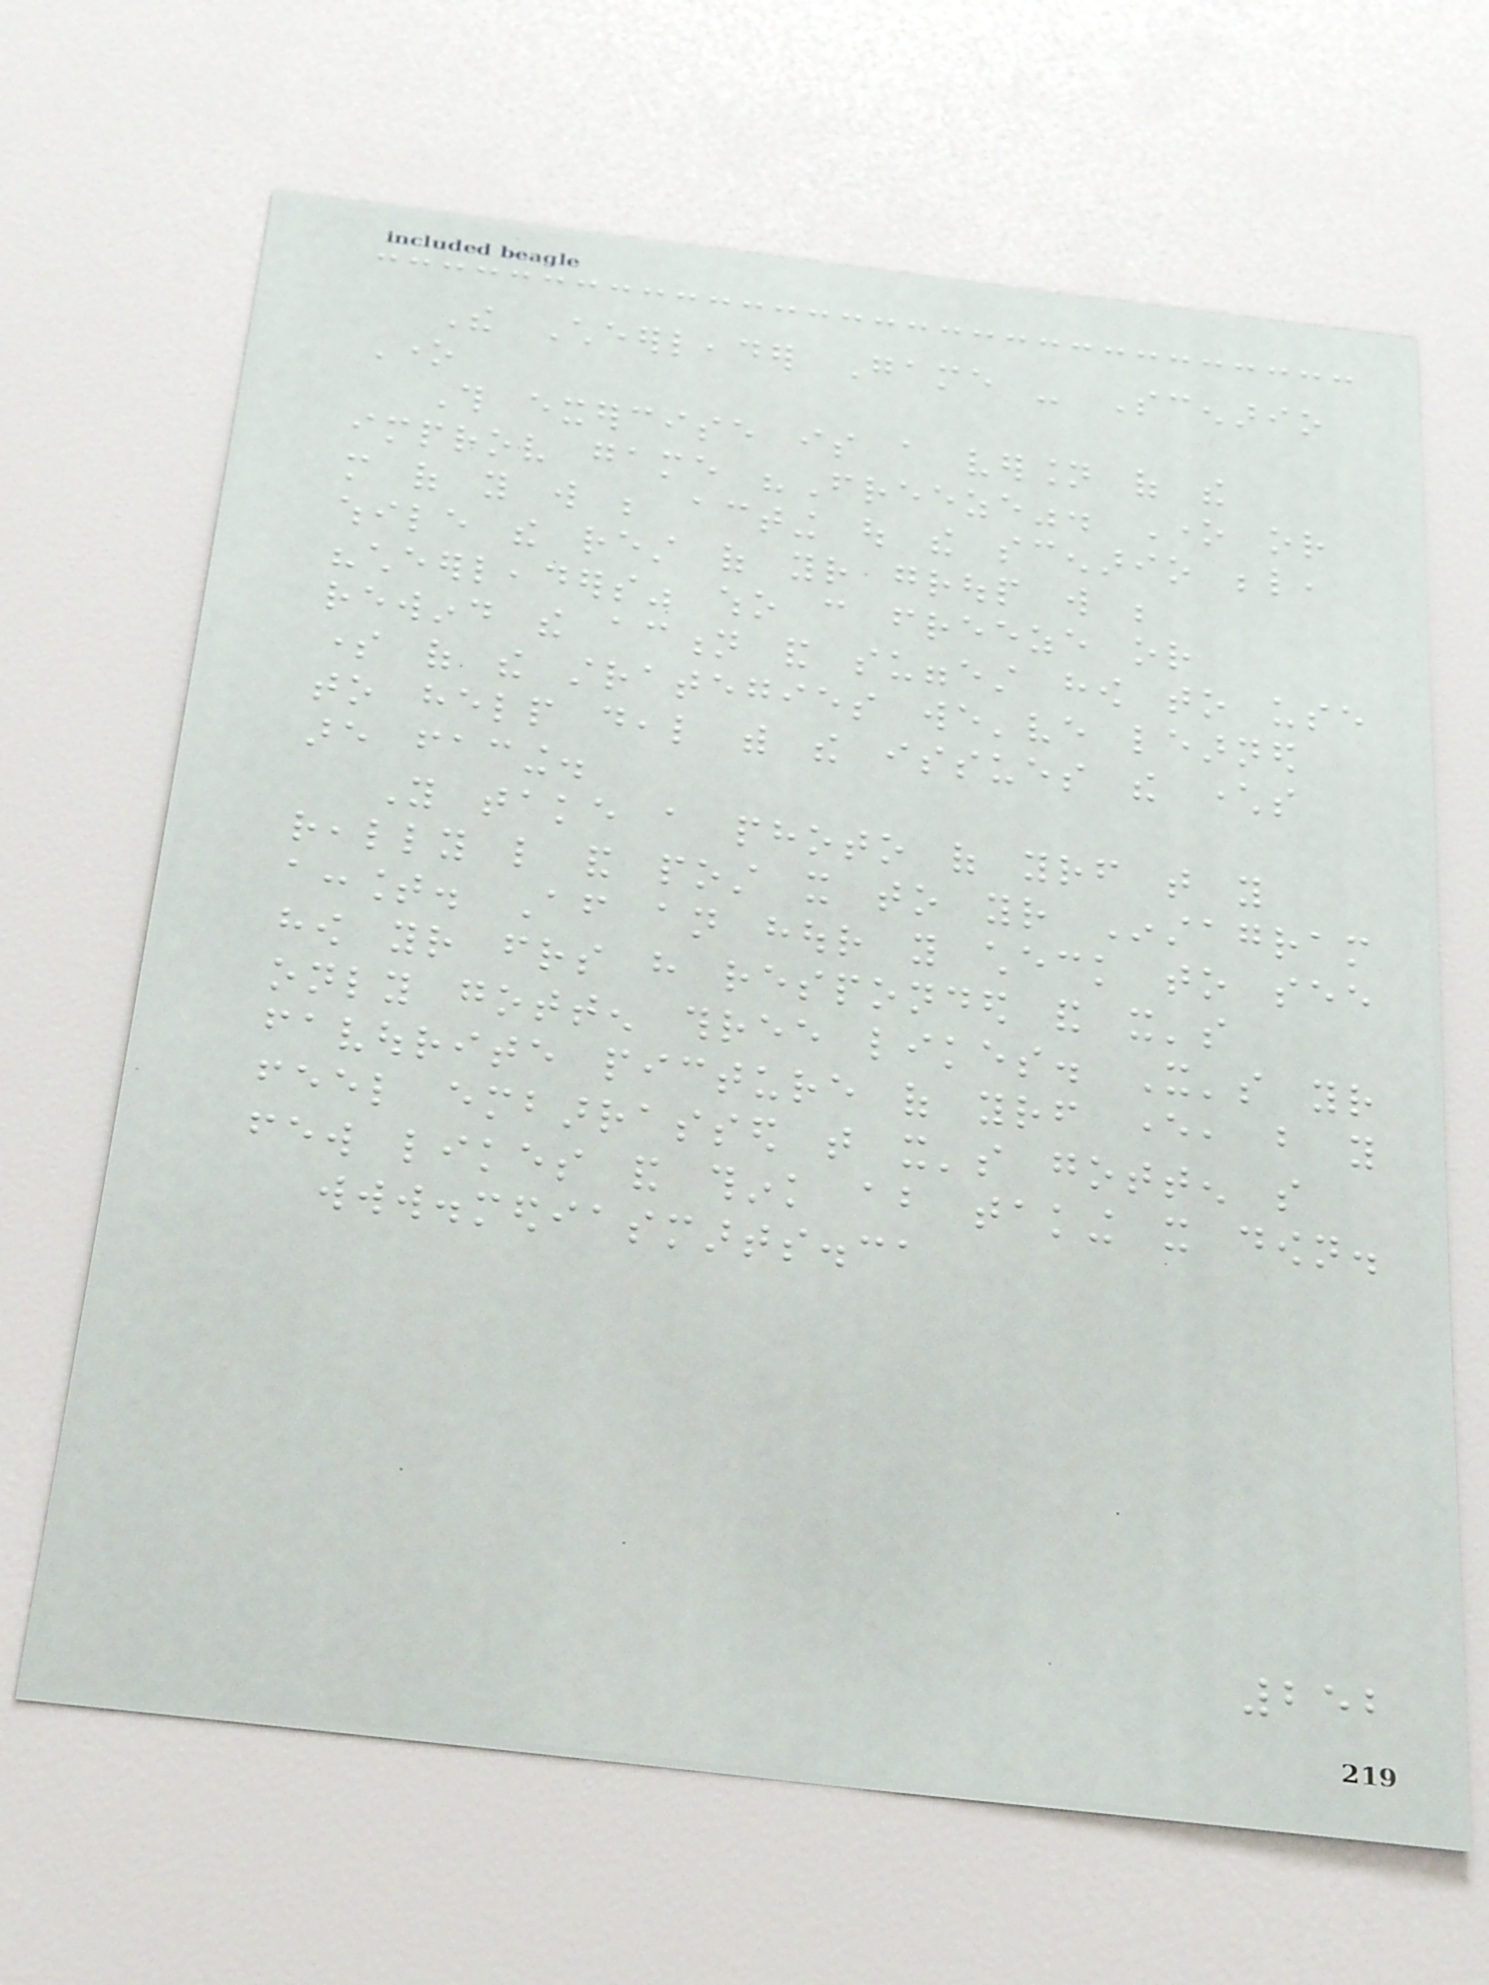The Cheerleader Game - Scenario
One
This exercise is a version of the
improv game "Freeze". One or
more of you will be acting out the scenario below,
while the rest of your group will be
"cheerleaders" who can freeze or
rewind the action and suggest how to use
some of the strategies we've learned
to help deal with the issues the characters
are facing.
You take a photo of yourself that you
really like and post it to your Instagram
account. After an hour you check to see
how your friends have responded and it's
only gotten three likes. It's your
favourite picture of yourself ever, but you
feel embarrassed that it's gotten so
few likes and think about taking it down.
www.mediasmarts.ca
252
